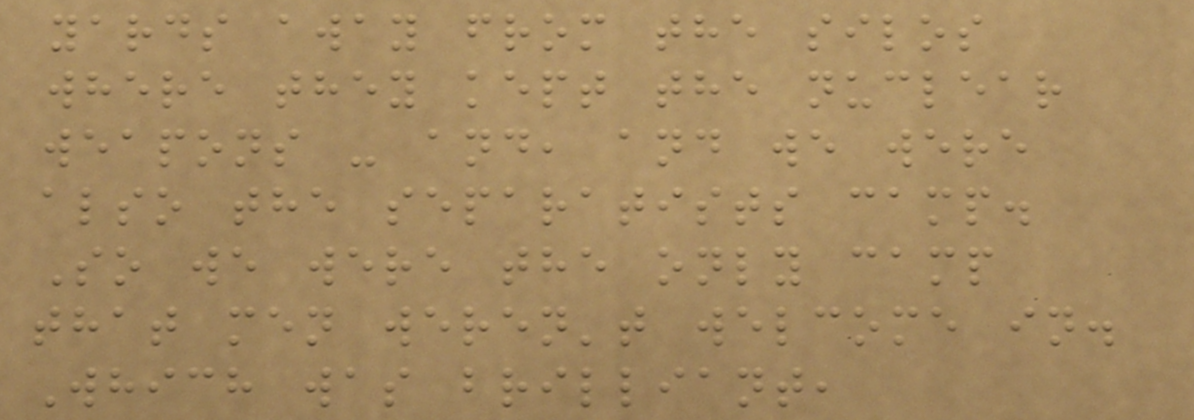yards away from the silos
where they kept the nuclear
weapons - and, and we were
also the separatists camp.
So we were the only camp
that men weren't welcome in.
Which was brilliant,
